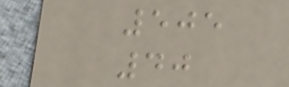505
40
